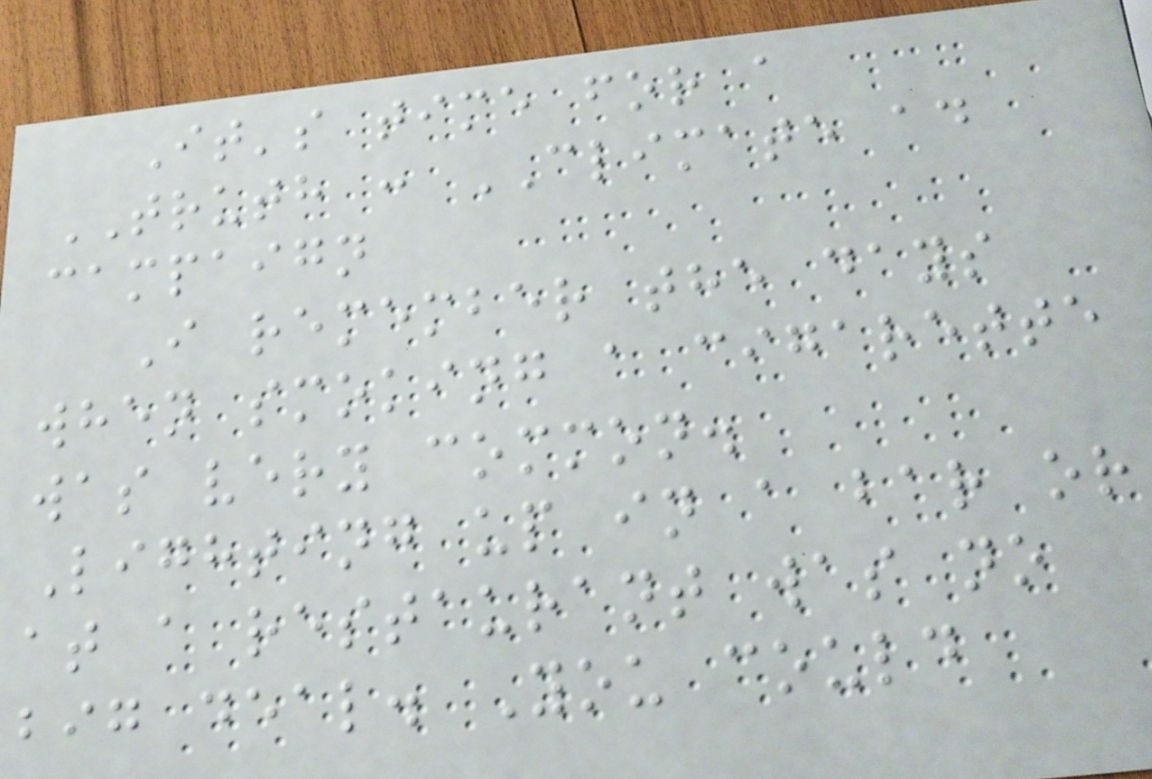It's time for a
TRUTH : CLIMATE ad
campaign
I remember the days
when smoking a cigarette
was very common.
Lighting up in a bar or
at a restaurant was no
big deal. You could
